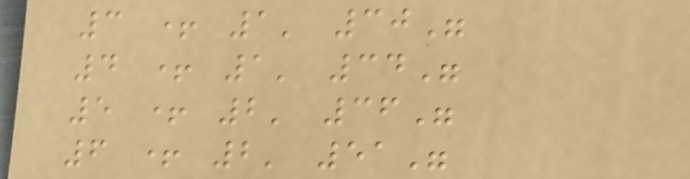3 + 1' 30"
4 + 1' 34"
5 + 2' 36"
6 + 2' 51"
